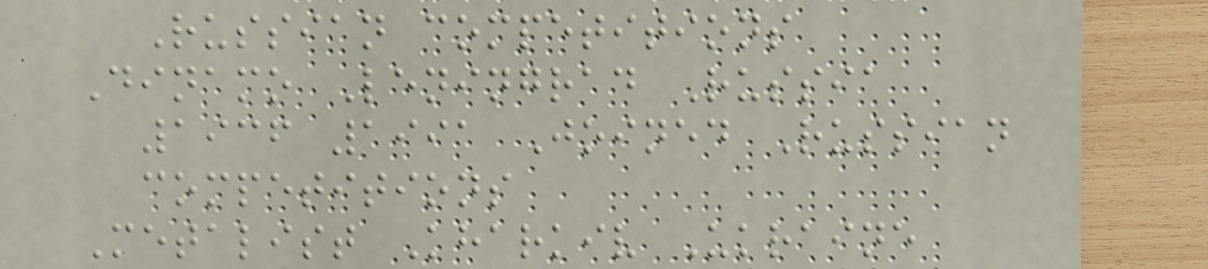Russian competitions
Dinamo Leningrad Russia
1936 1991 Joined Russian
competitions
Metalist Kharkiv Ukraine
